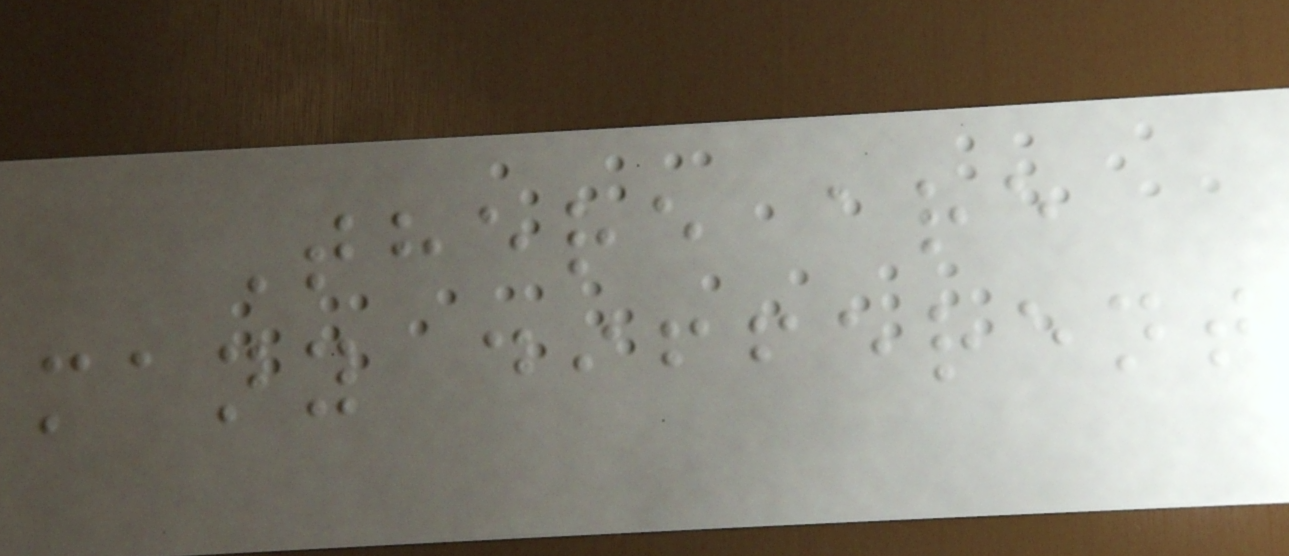There are
many different
